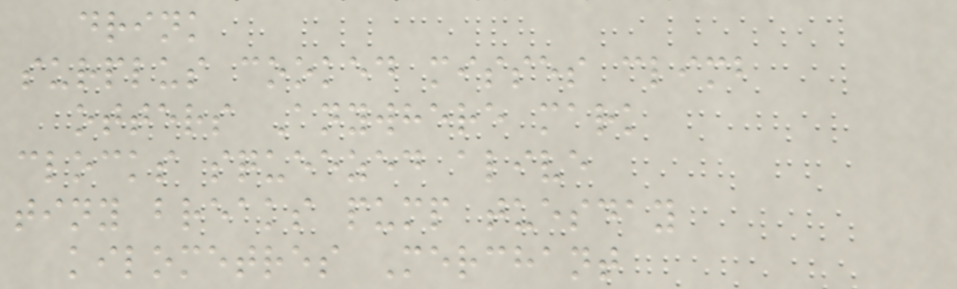drink
surplus cooked misses climb
otters Anywhere mark
clocks squeezed alive
tiny breaks pump tuesday
kilometres Merchant
